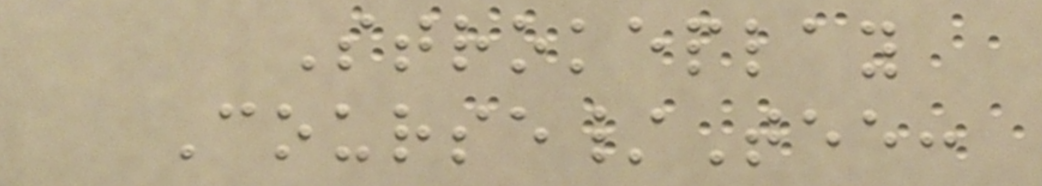Strokeplay
Course/Tee:
